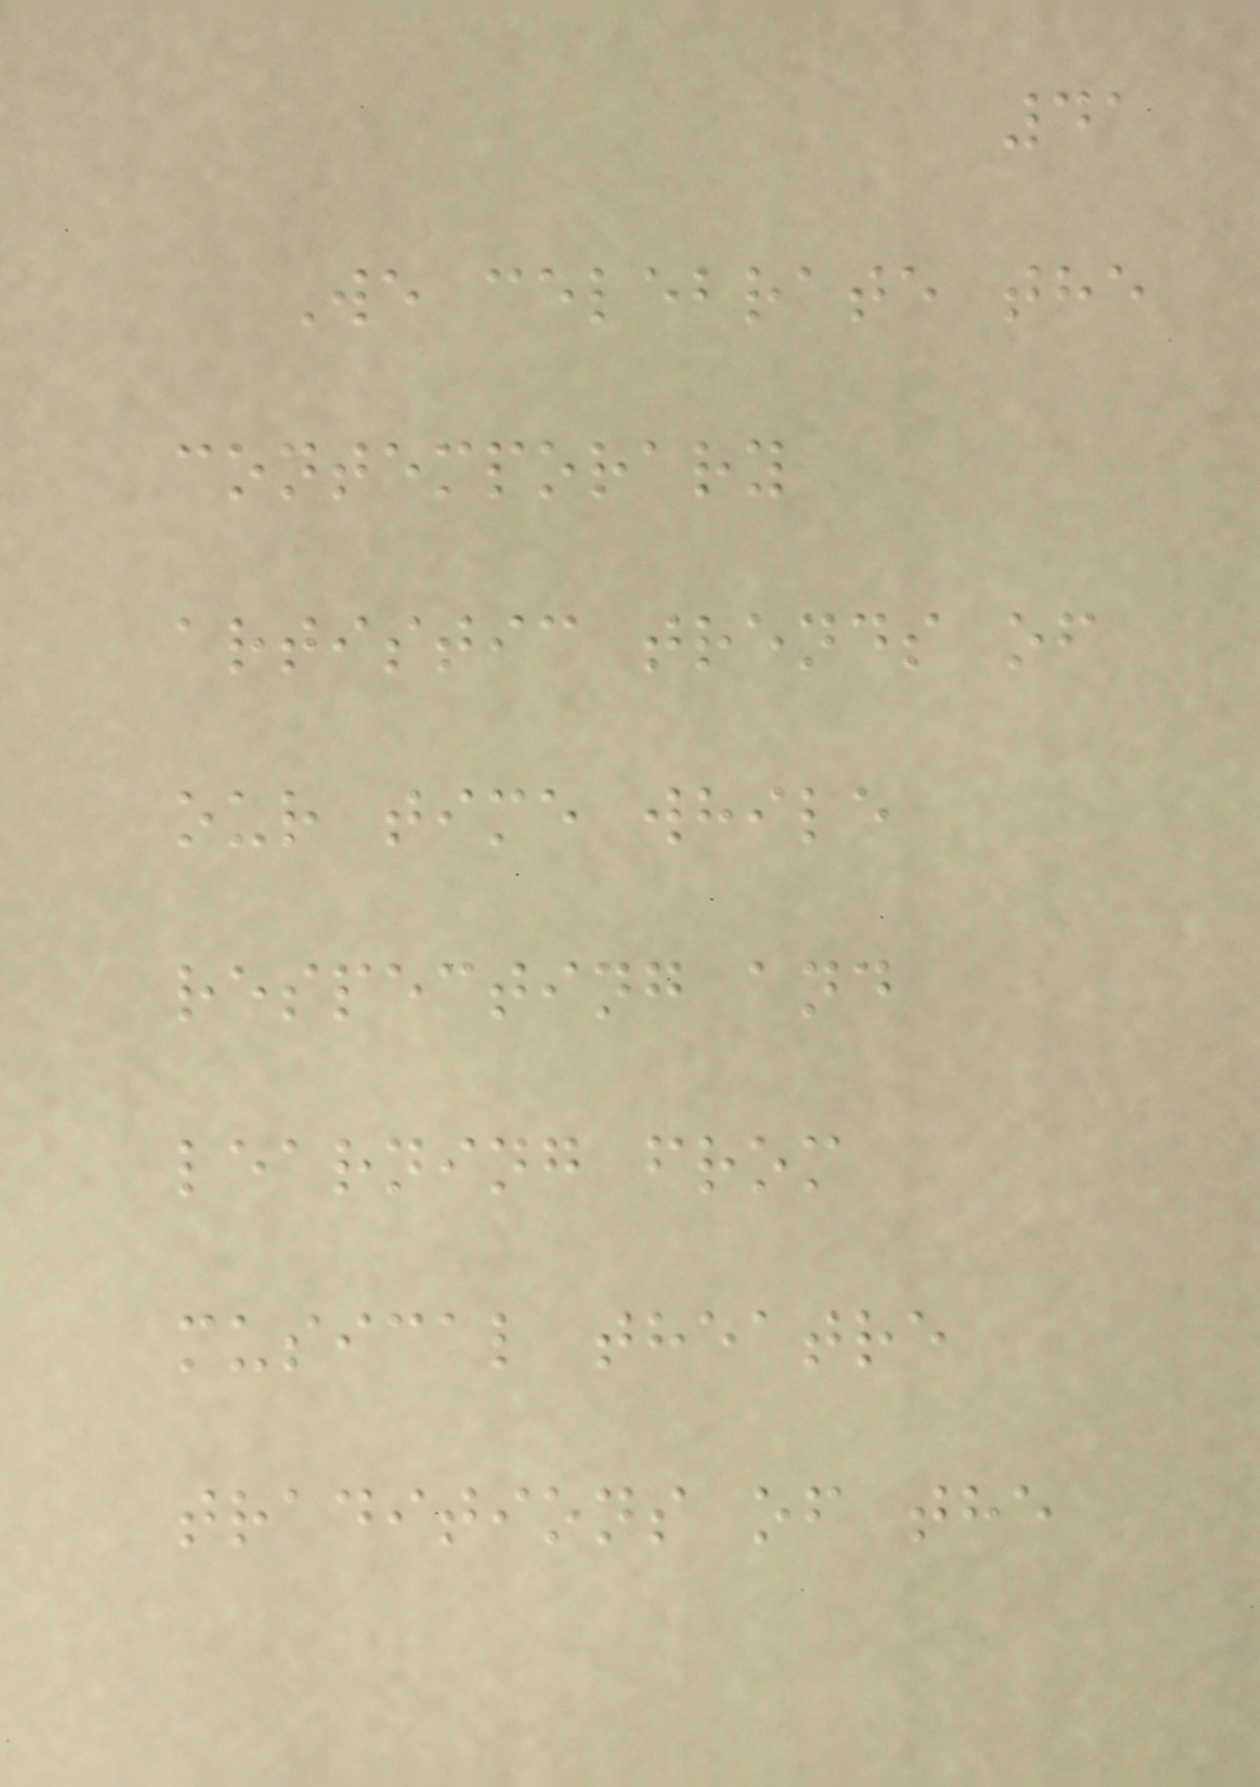41
We celebrate the
contemporary
artistic trends of
our time while
respecting and
learning from
musical theatre
traditions of the
